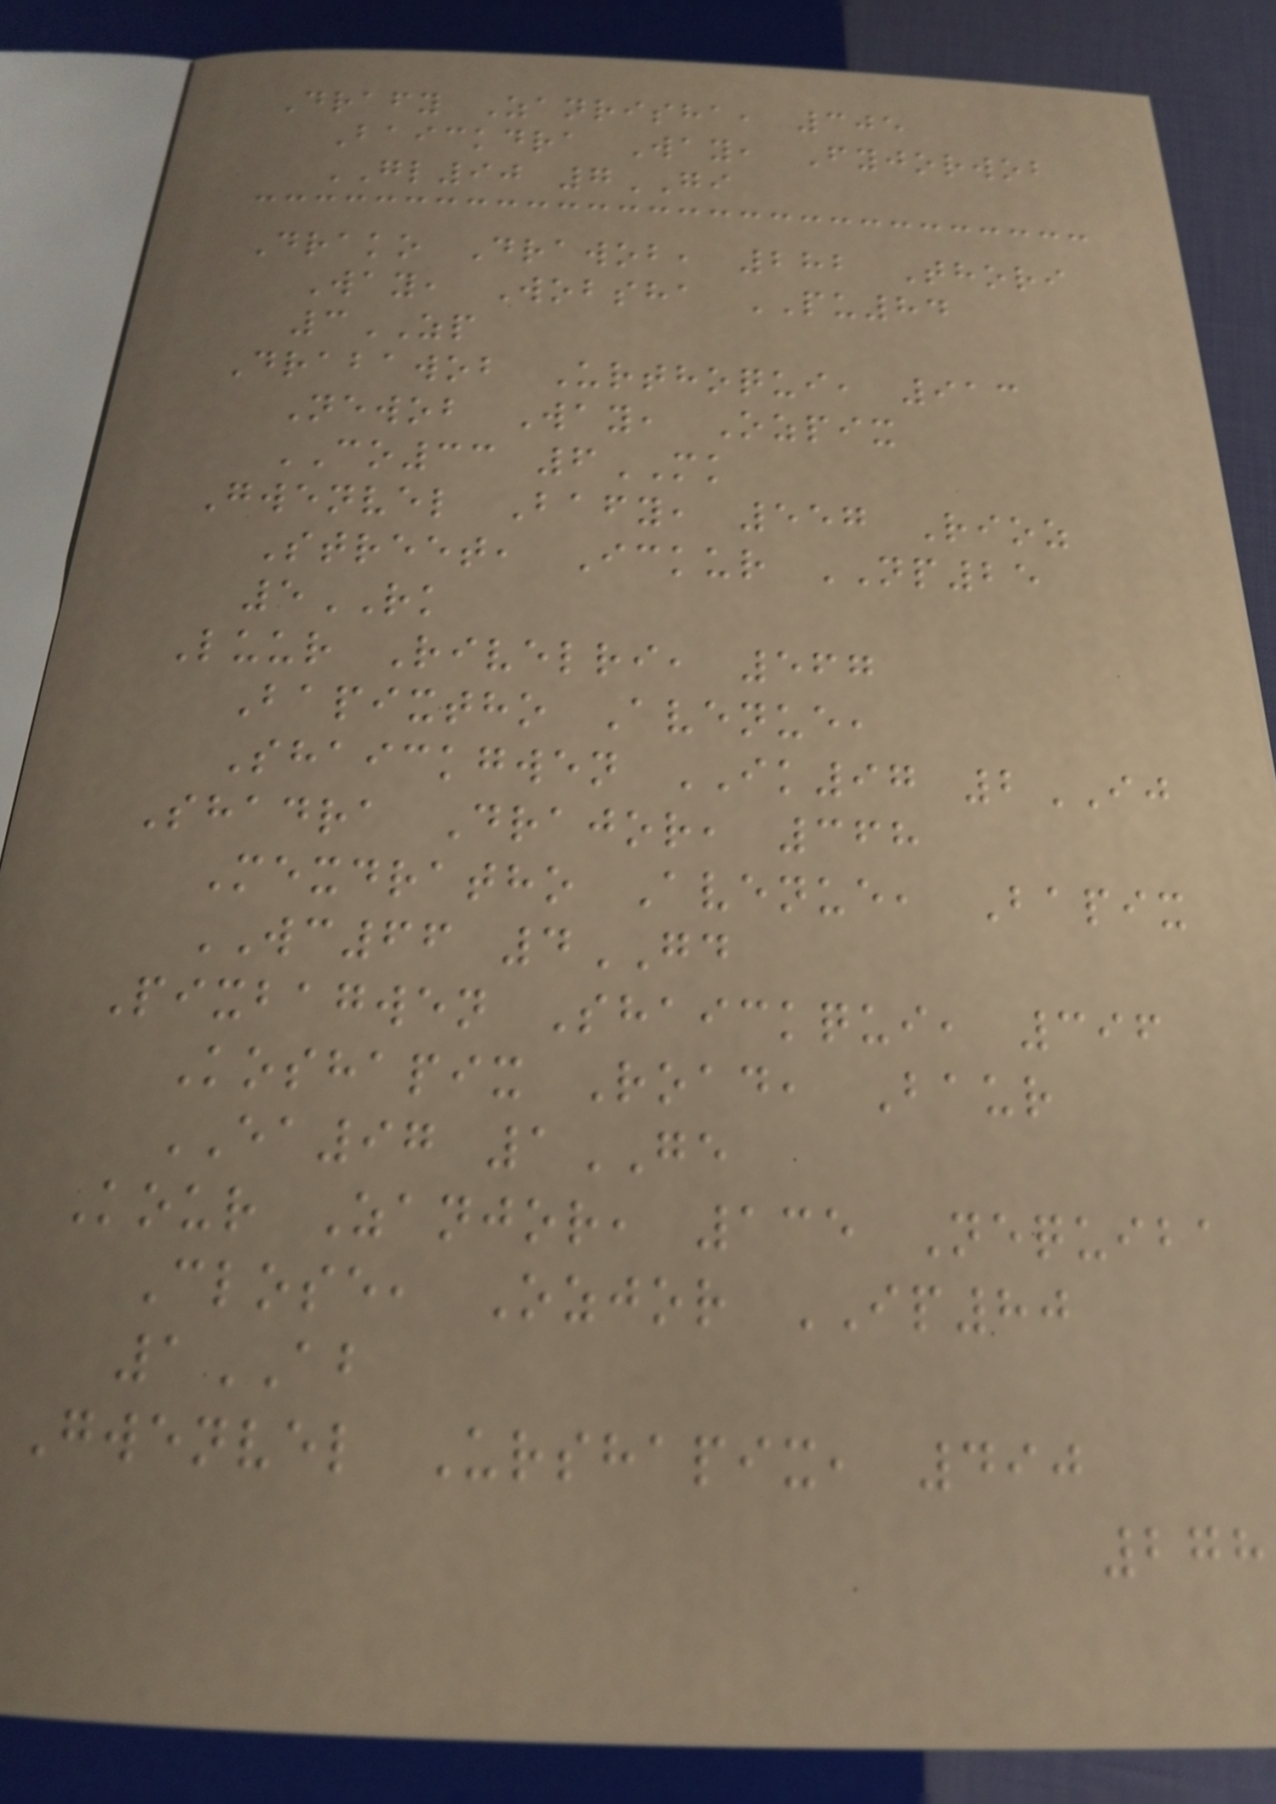Drafy Zanrisha, 305
Baickdra Way, Fyjorwob
GL90 7GI
Drako Drawob, 282 Thori
Way, Wobsha PU84
3ZP
Drabawob Urthoqui, 913
Newob Way, Ozpix
CO33 6MK
Gwenvel Bafy, 557 Rioz
Street, Ickur NP25
5RK
Luur Rivelri, 567
Bapixtho Avenue,
Shaickgwen IK97 2IJ
Shadra Drajor, 368
Mexdratho Avenue, Bapix
WC66 4GD
Pixbagwen Shaickqui, 396
Koshapix Road, Baur
EA97 1GE
Kour Zanjor, 135 Nequiba
Close, Ozjor IP80
1AB
Gwenvel Urshapix, 490
278
